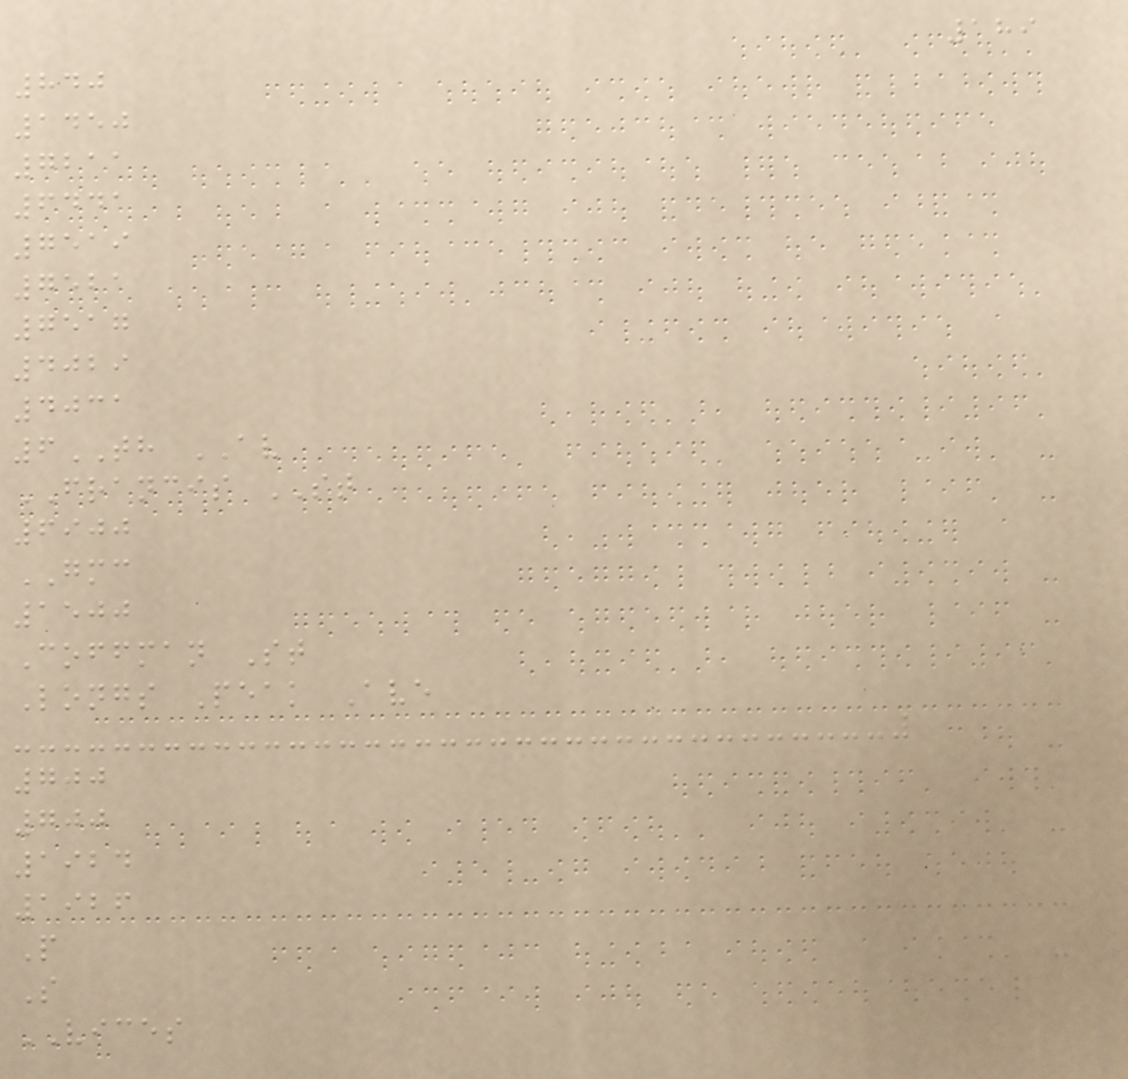189
840
1450
7211
6441
7519
7521
7517
4029
4031
6TH AV
FRANCIS ST
6900
GMC
1500
Coffman St
Longs Peak Ave
700
700
1924
1926
P
S
VICES
